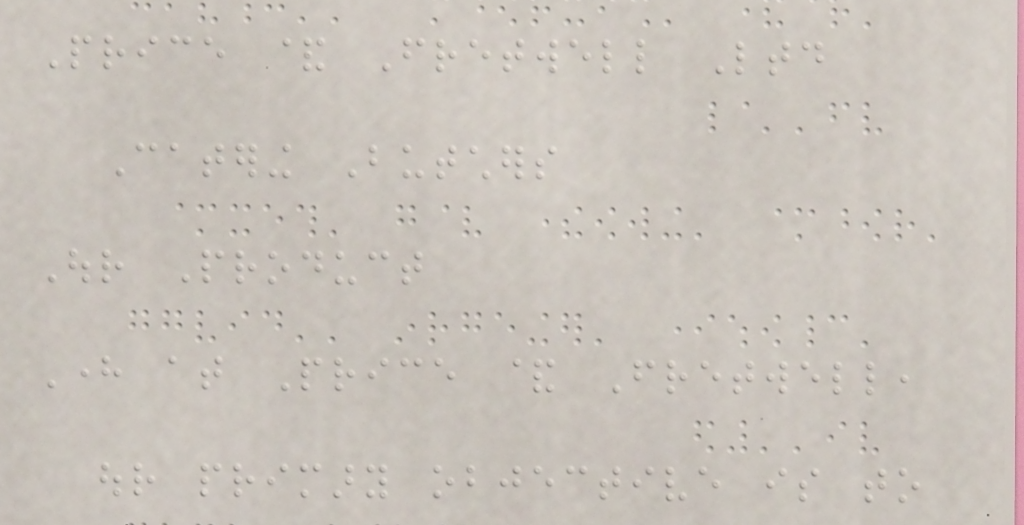Price & Fretwell Ltd
Catering Butchers
Our Product
Here at Price & Fretwell,
our primary objective is to
